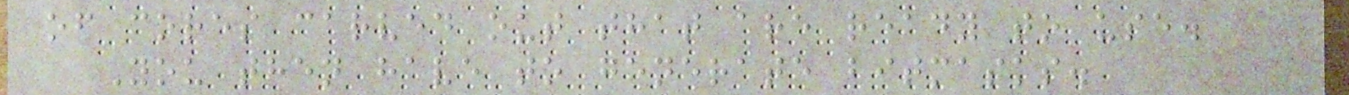of cores carved out that are ready to use.
You then have to generate bitmasks.
